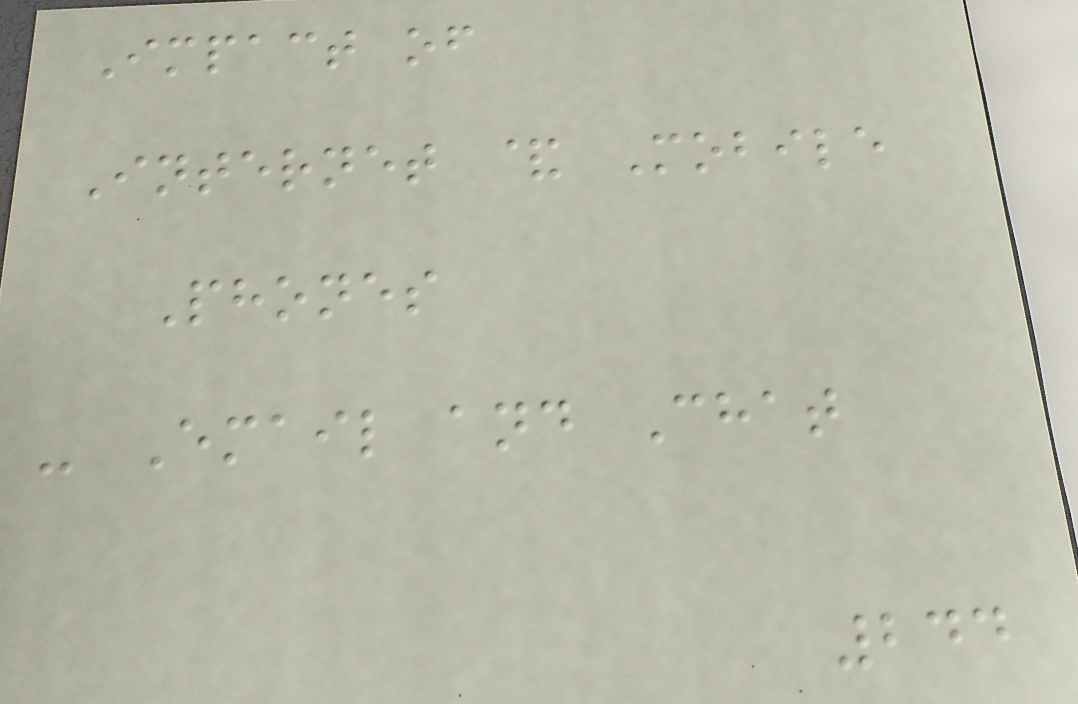Impact of
Internet & Mobile
Phones
- Email and Chat
244
